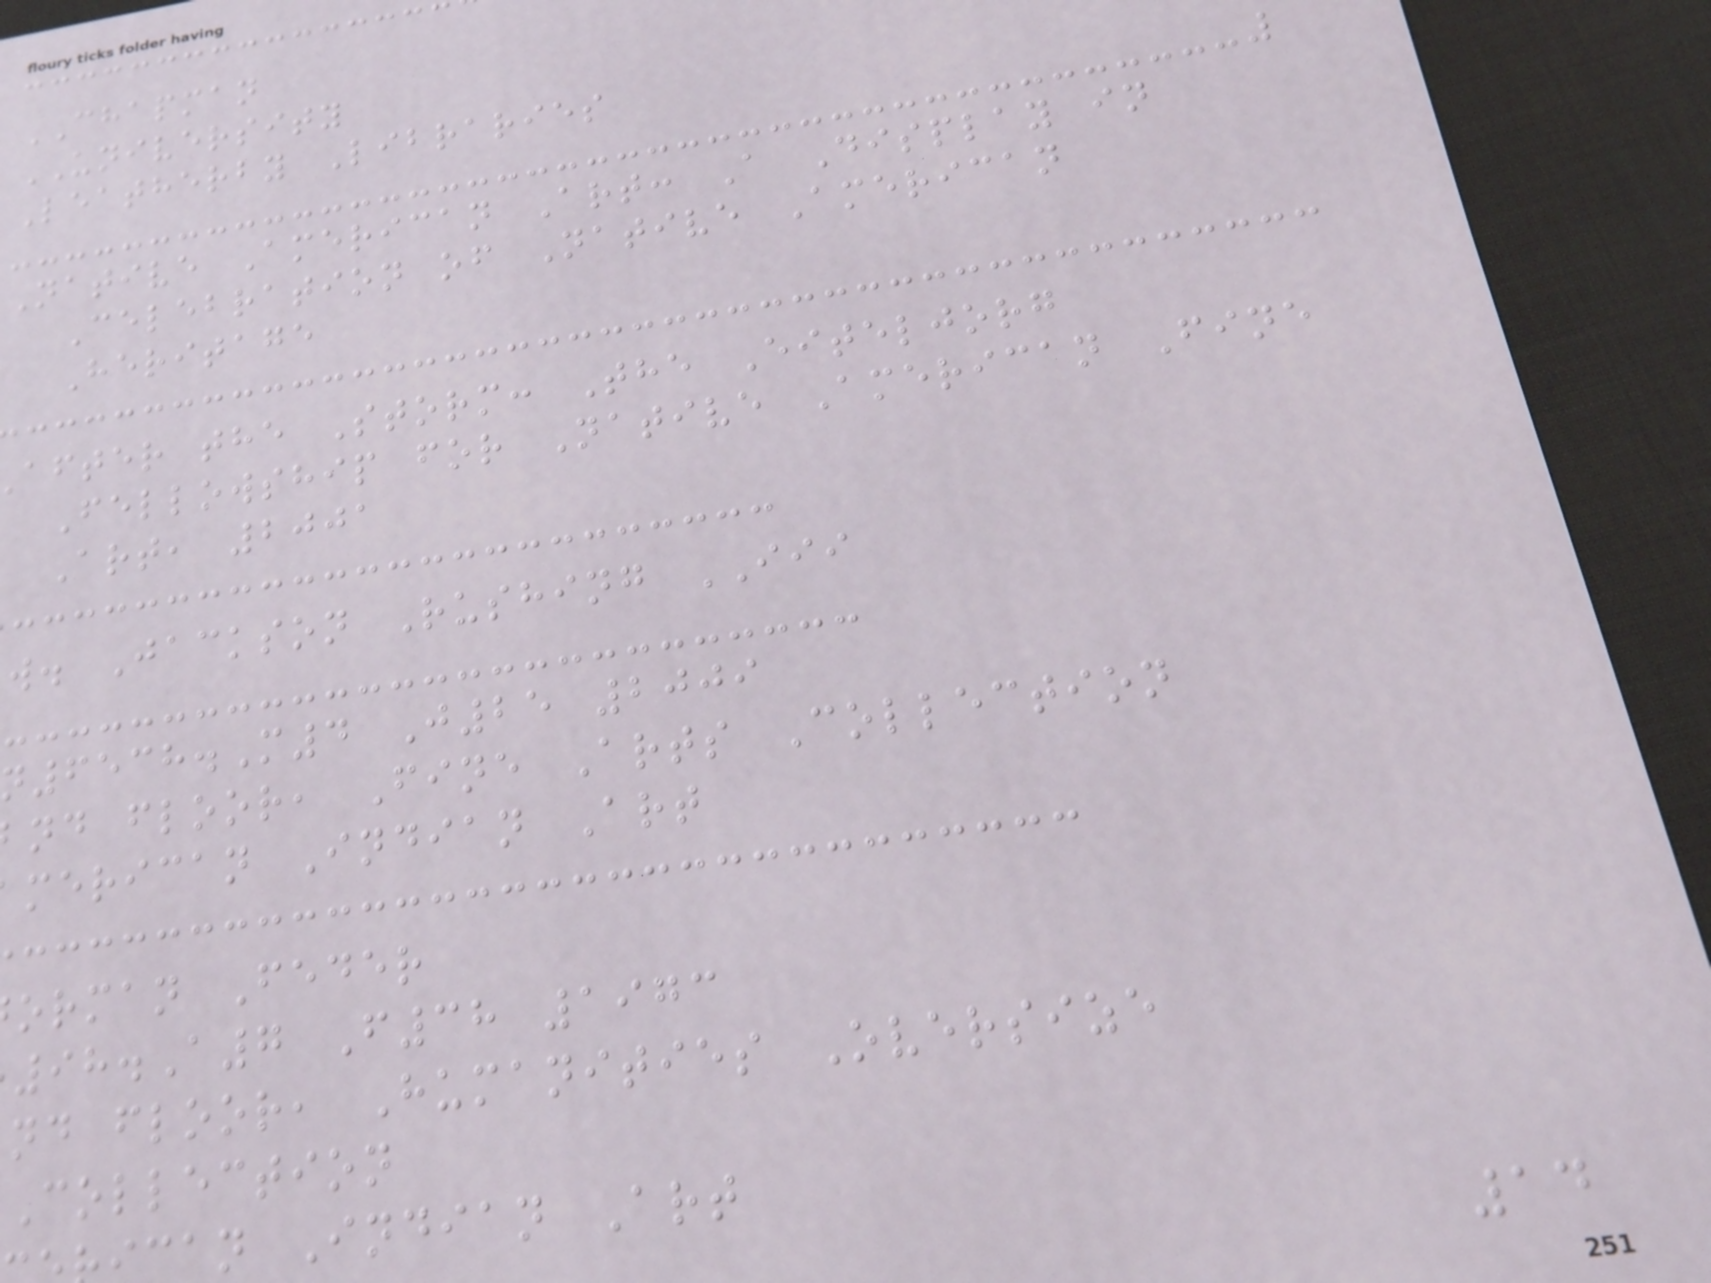CHAPMAN
UNIVERSITY
Leatherby Libraries
Native American Art: A Display in
Celebration of Native American
Heritage
after the Storm: The Eiteljorg
Fellowship for Native American Fine
Art, 2001
w. Jackson Rushing III
6538.M4 J25 2009
nd floor, Fine Arts Collection
merican Indian Art
orman Feder
98.A7 F38 1973
nd floor, Humanities Oversize
Collection
can Indian Art
14
